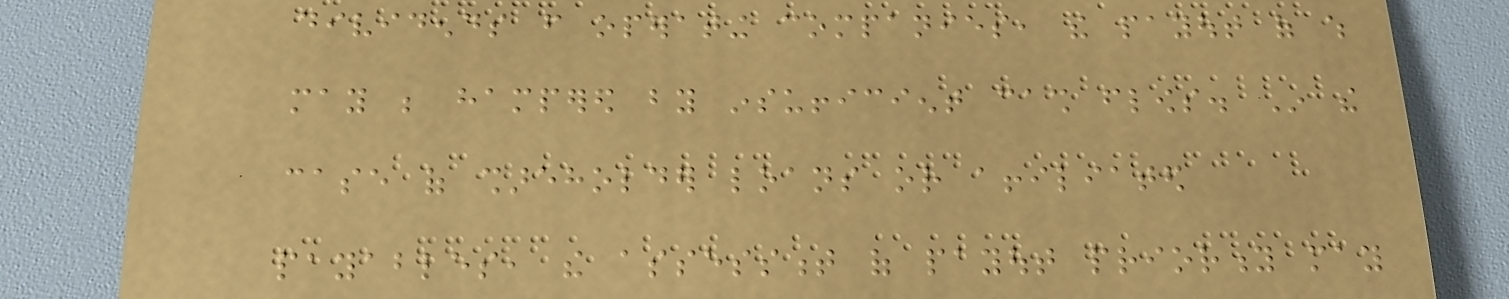dividends from operating companies, the payout of which
may be hampered by insufficient cash flows. In the
case of shareholder loans or affiliated
payables, the assessment of payout priority may
